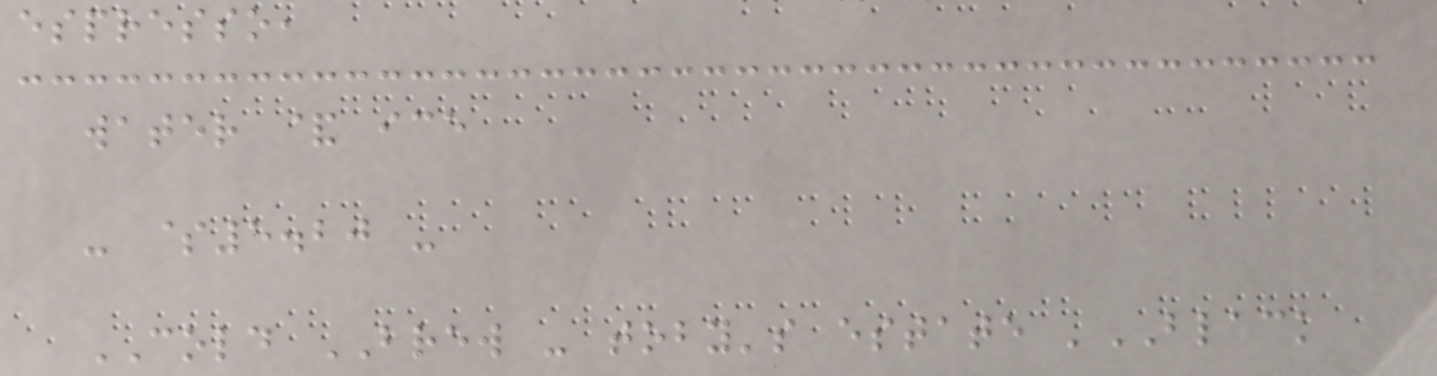espresso,
water & ice
- $5.20 -
COLD BREW - toby's estate 'BLACK
